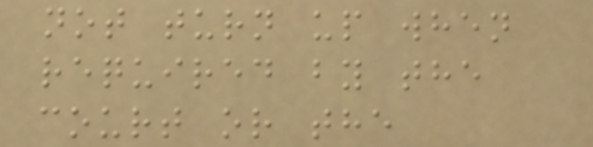not turn up when
required by the
court or the
